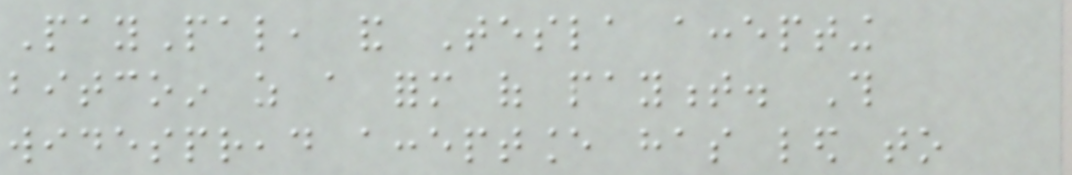PayPal, and Tesla accepting
bitcoin as a form of payment. This
widespread acceptance has led to
